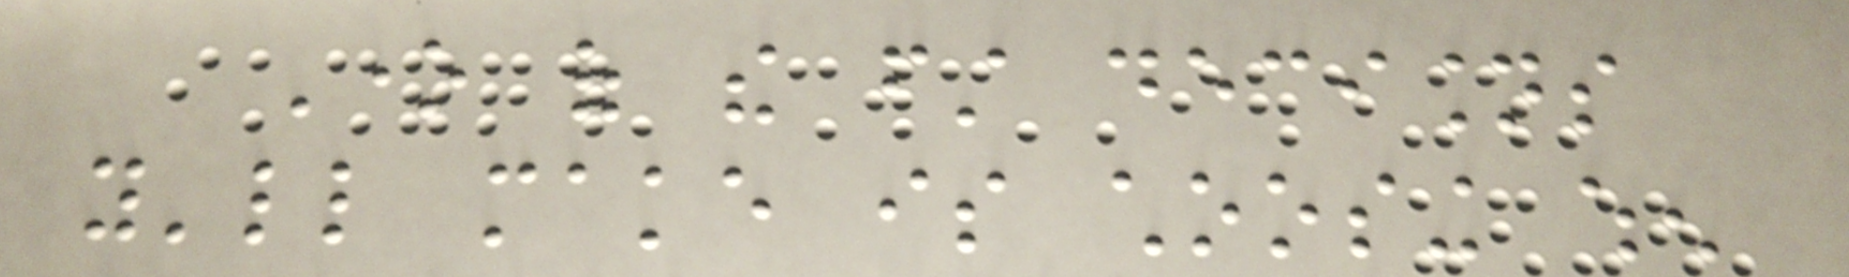One of the first decisions
you'll make is choosing when
